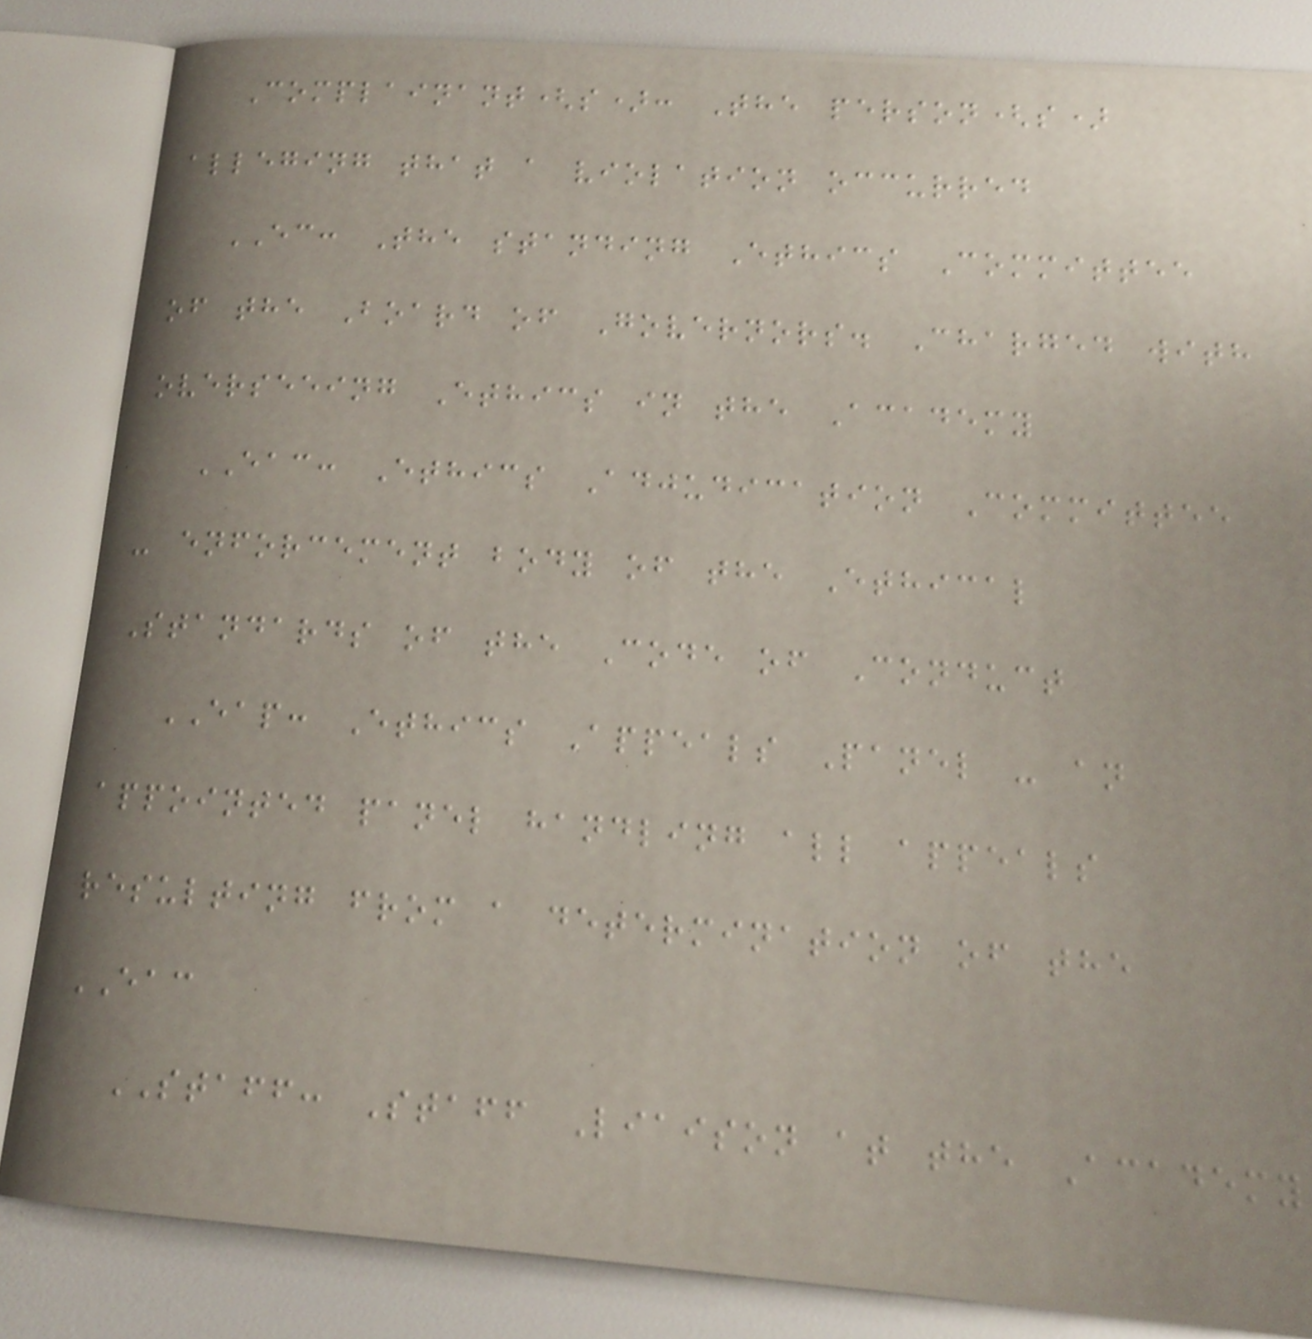Complainant(s): The person(s)
alleging that a violation occurred
EC: The standing Ethics Committee
of the Board of Governors. Charged with
overseeing Ethics in the Academy
EAC: Ethics Adjudication Committee
- enforcement body of the Ethical
Standards of the Code of Conduct
EAP: Ethics Appeals Panel - an
appointed panel handling all appeals
resulting from a determination of the
EAC
STAFF: Staff Liaison at the Academy
